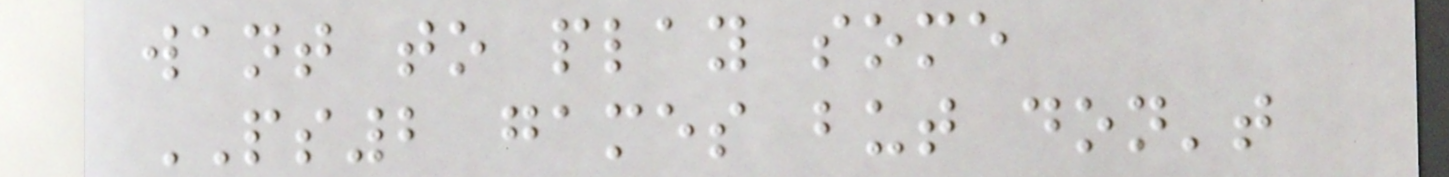want to play some
PS2 games but don't
